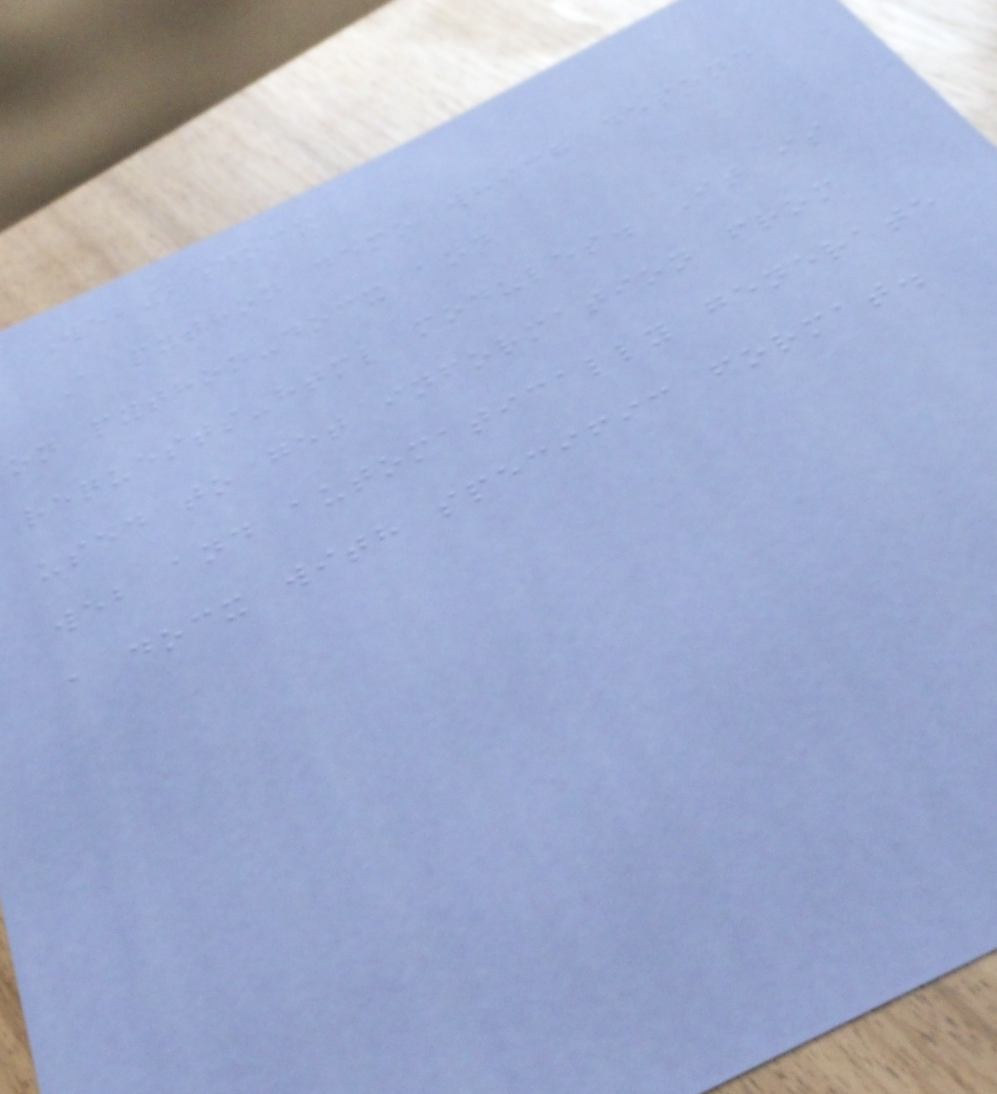Web2docx
A python demo which depend
on python-docx and
requests-html modules. It is
used to get information from
web and automatically generate
a docx with specific format.
